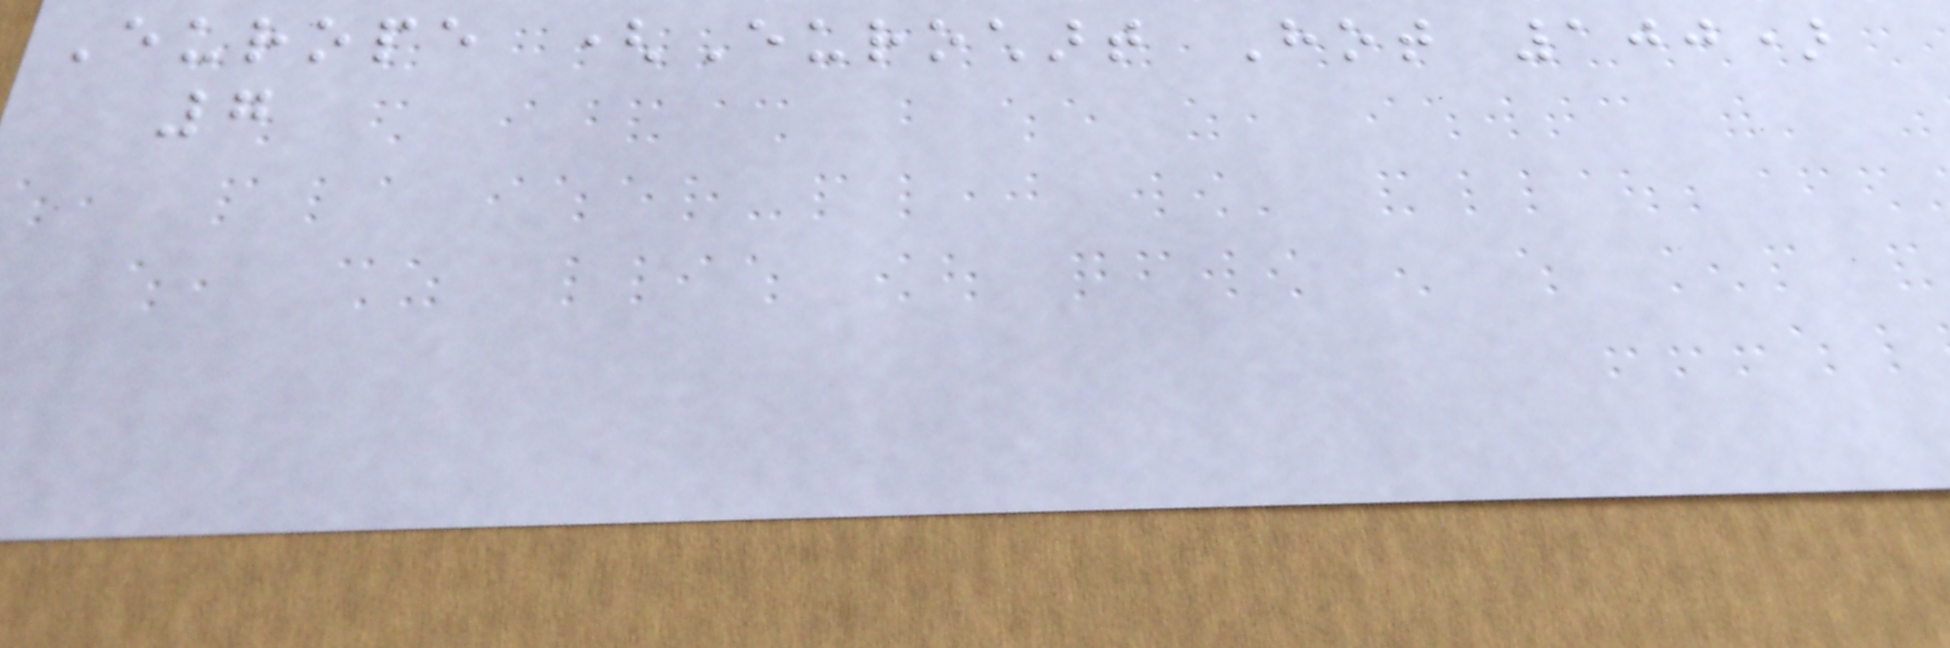Europe (Eurochart Hot 100)
7
